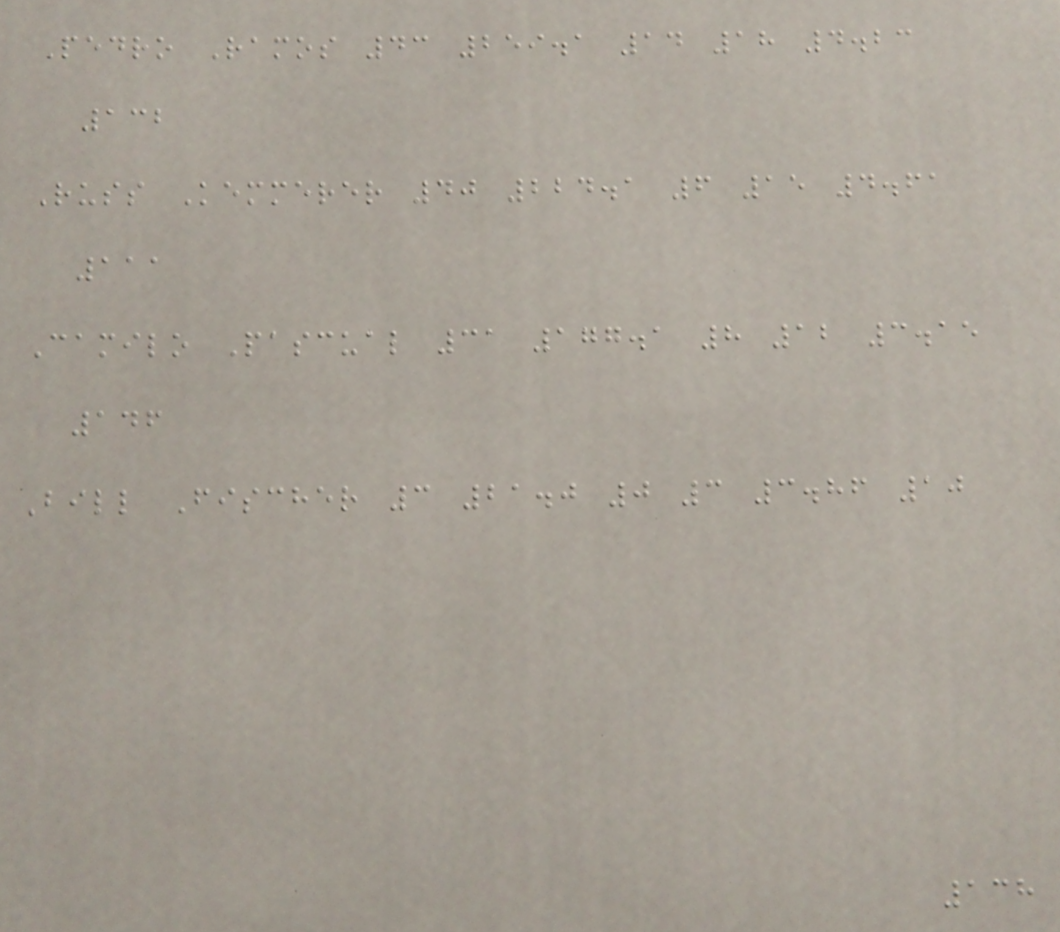Pedro Ramos 43 259.1 14 18 4.23
132
Russ Kemmerer 40 224.1 6 15 4.61
111
Camilo Pascual 31 177.1 8 12 3.15
146
Bill Fischer 3 21.0 0 3 3.86 10
138
